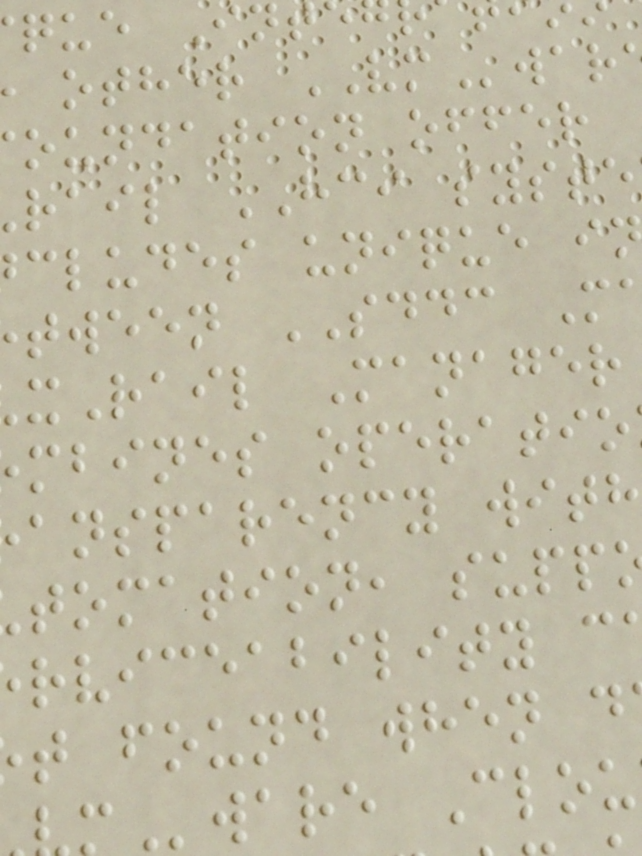other VMwar
oundation offer
rail HCI syste
cludes unique i
tween SDDC M
xRail Manager
mbines operatio
ansparency with
tomation, supp
rviceability c
t found when d
ware Clou
